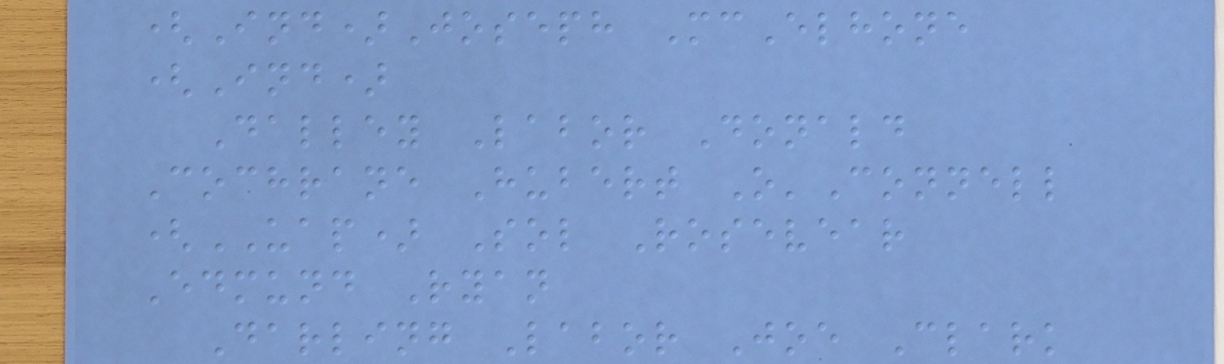(Ind)Joseph McElhone
(Ind)
Dalley Labor Donald
Cochrane Hubert O'Connell
(UAP) Sol Rosevear
Edmund Ryan
Darling Labor Joe Clark
